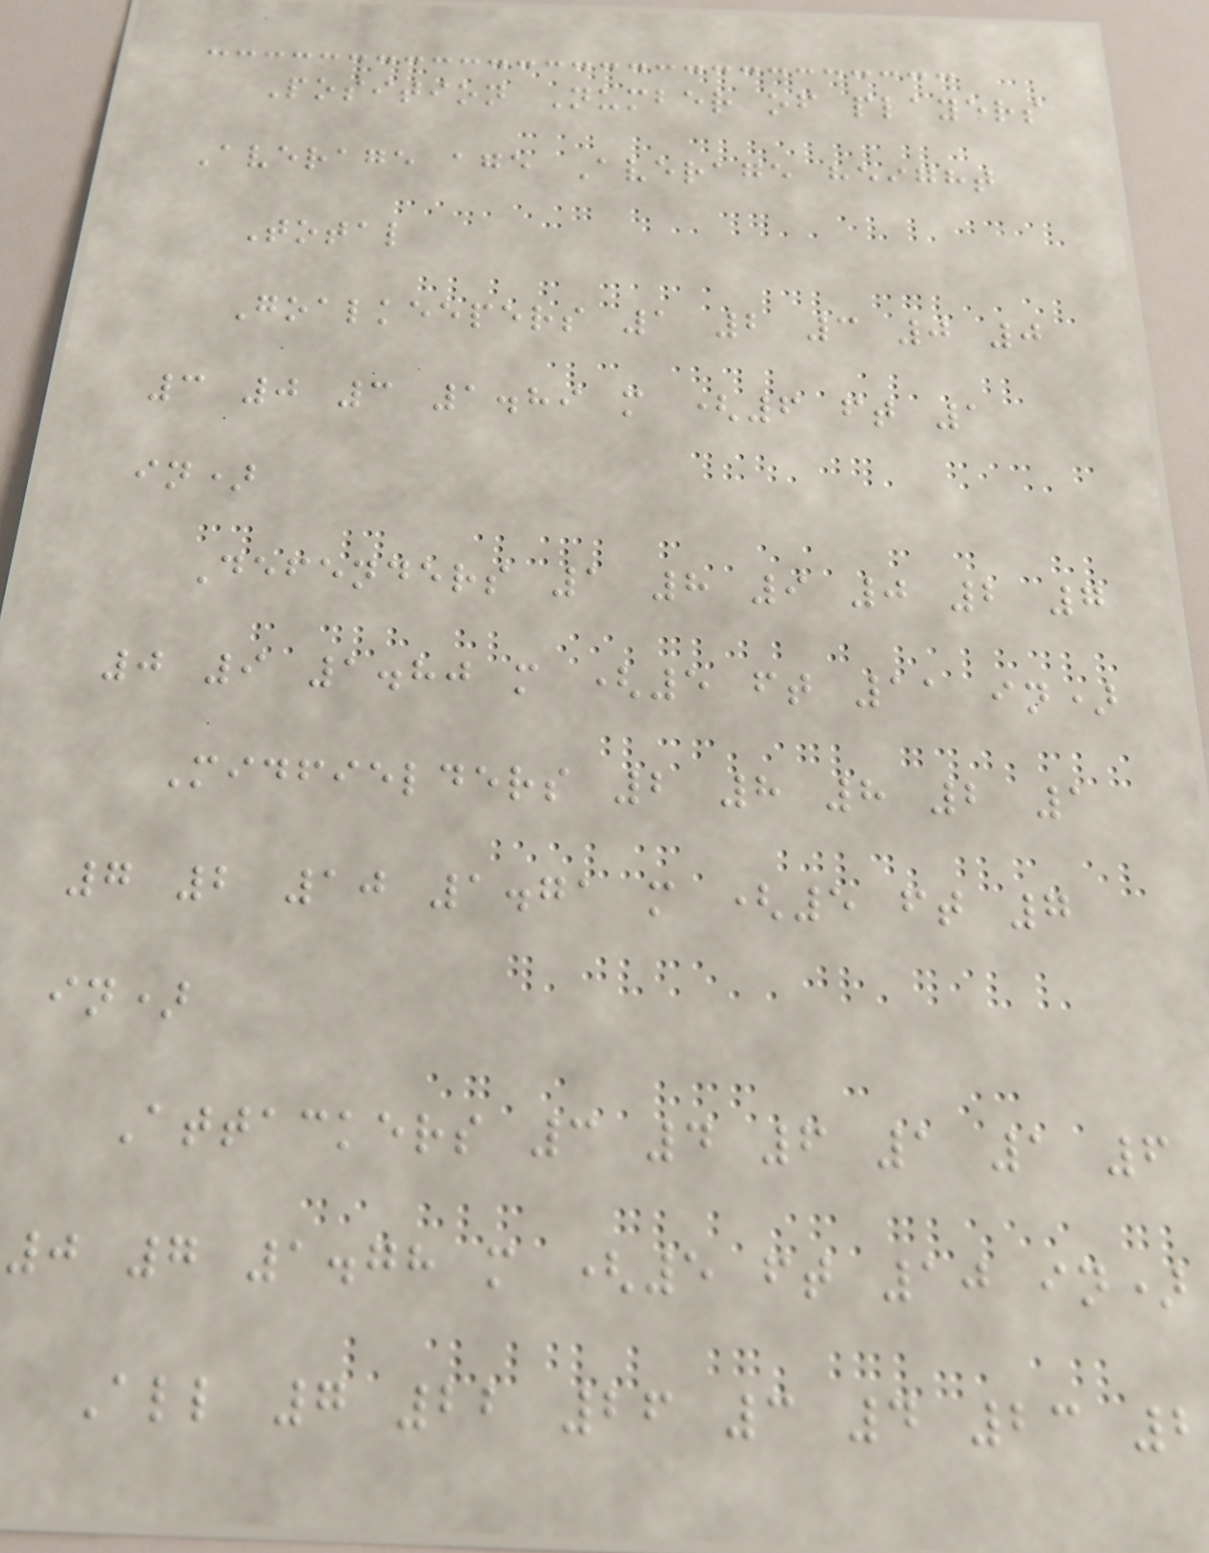Position Number of players
Average age Average height
Total
Goalkeepers 1 2 3 0 0
3 0 3 1.89 m (6 ft 1
in)
Defenders 1 8 9 0 2 7
0 9 1.80 m (5 ft 11 in)
Midfielders 2 8 8 2 1
7 2 10 1.71 m (5 ft 7
in)
Attackers 3 4 6 1 1 6
0 7 1.78 m (5 ft 10 in)
All 7 22 26 3 4 23 2
